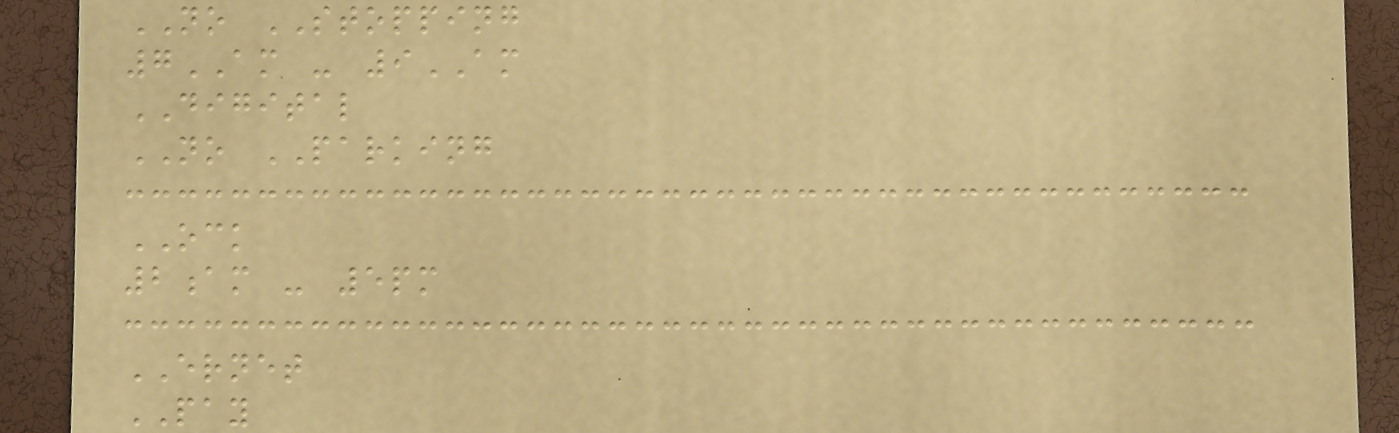NO STOPPING
7AM - 9AM
DIGITAL
NO PARKING
OCK
2am - 5pm
ERNET
PAY
